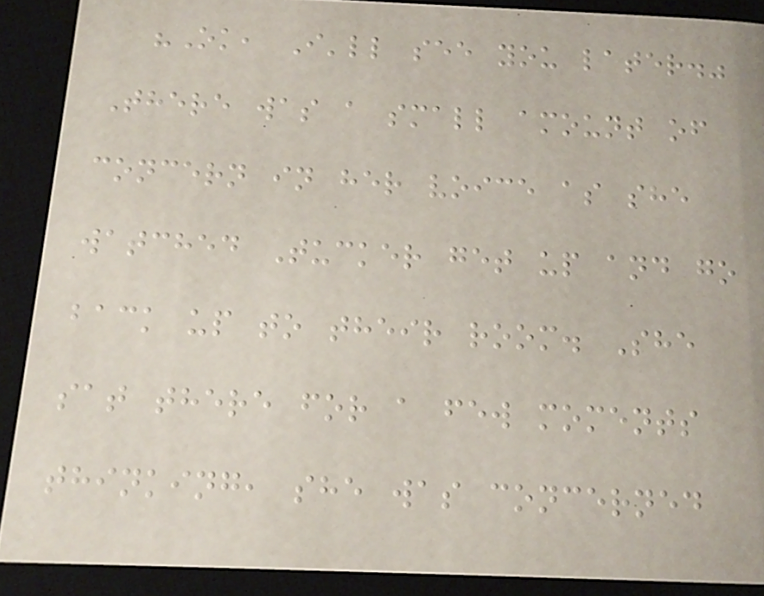"Ok, I'll see you later."
There was a small amount of
concern in her voice as she
watched Tucker get up and go
back up to their room. She
sat there for a few moments
thinking, she was concerned
